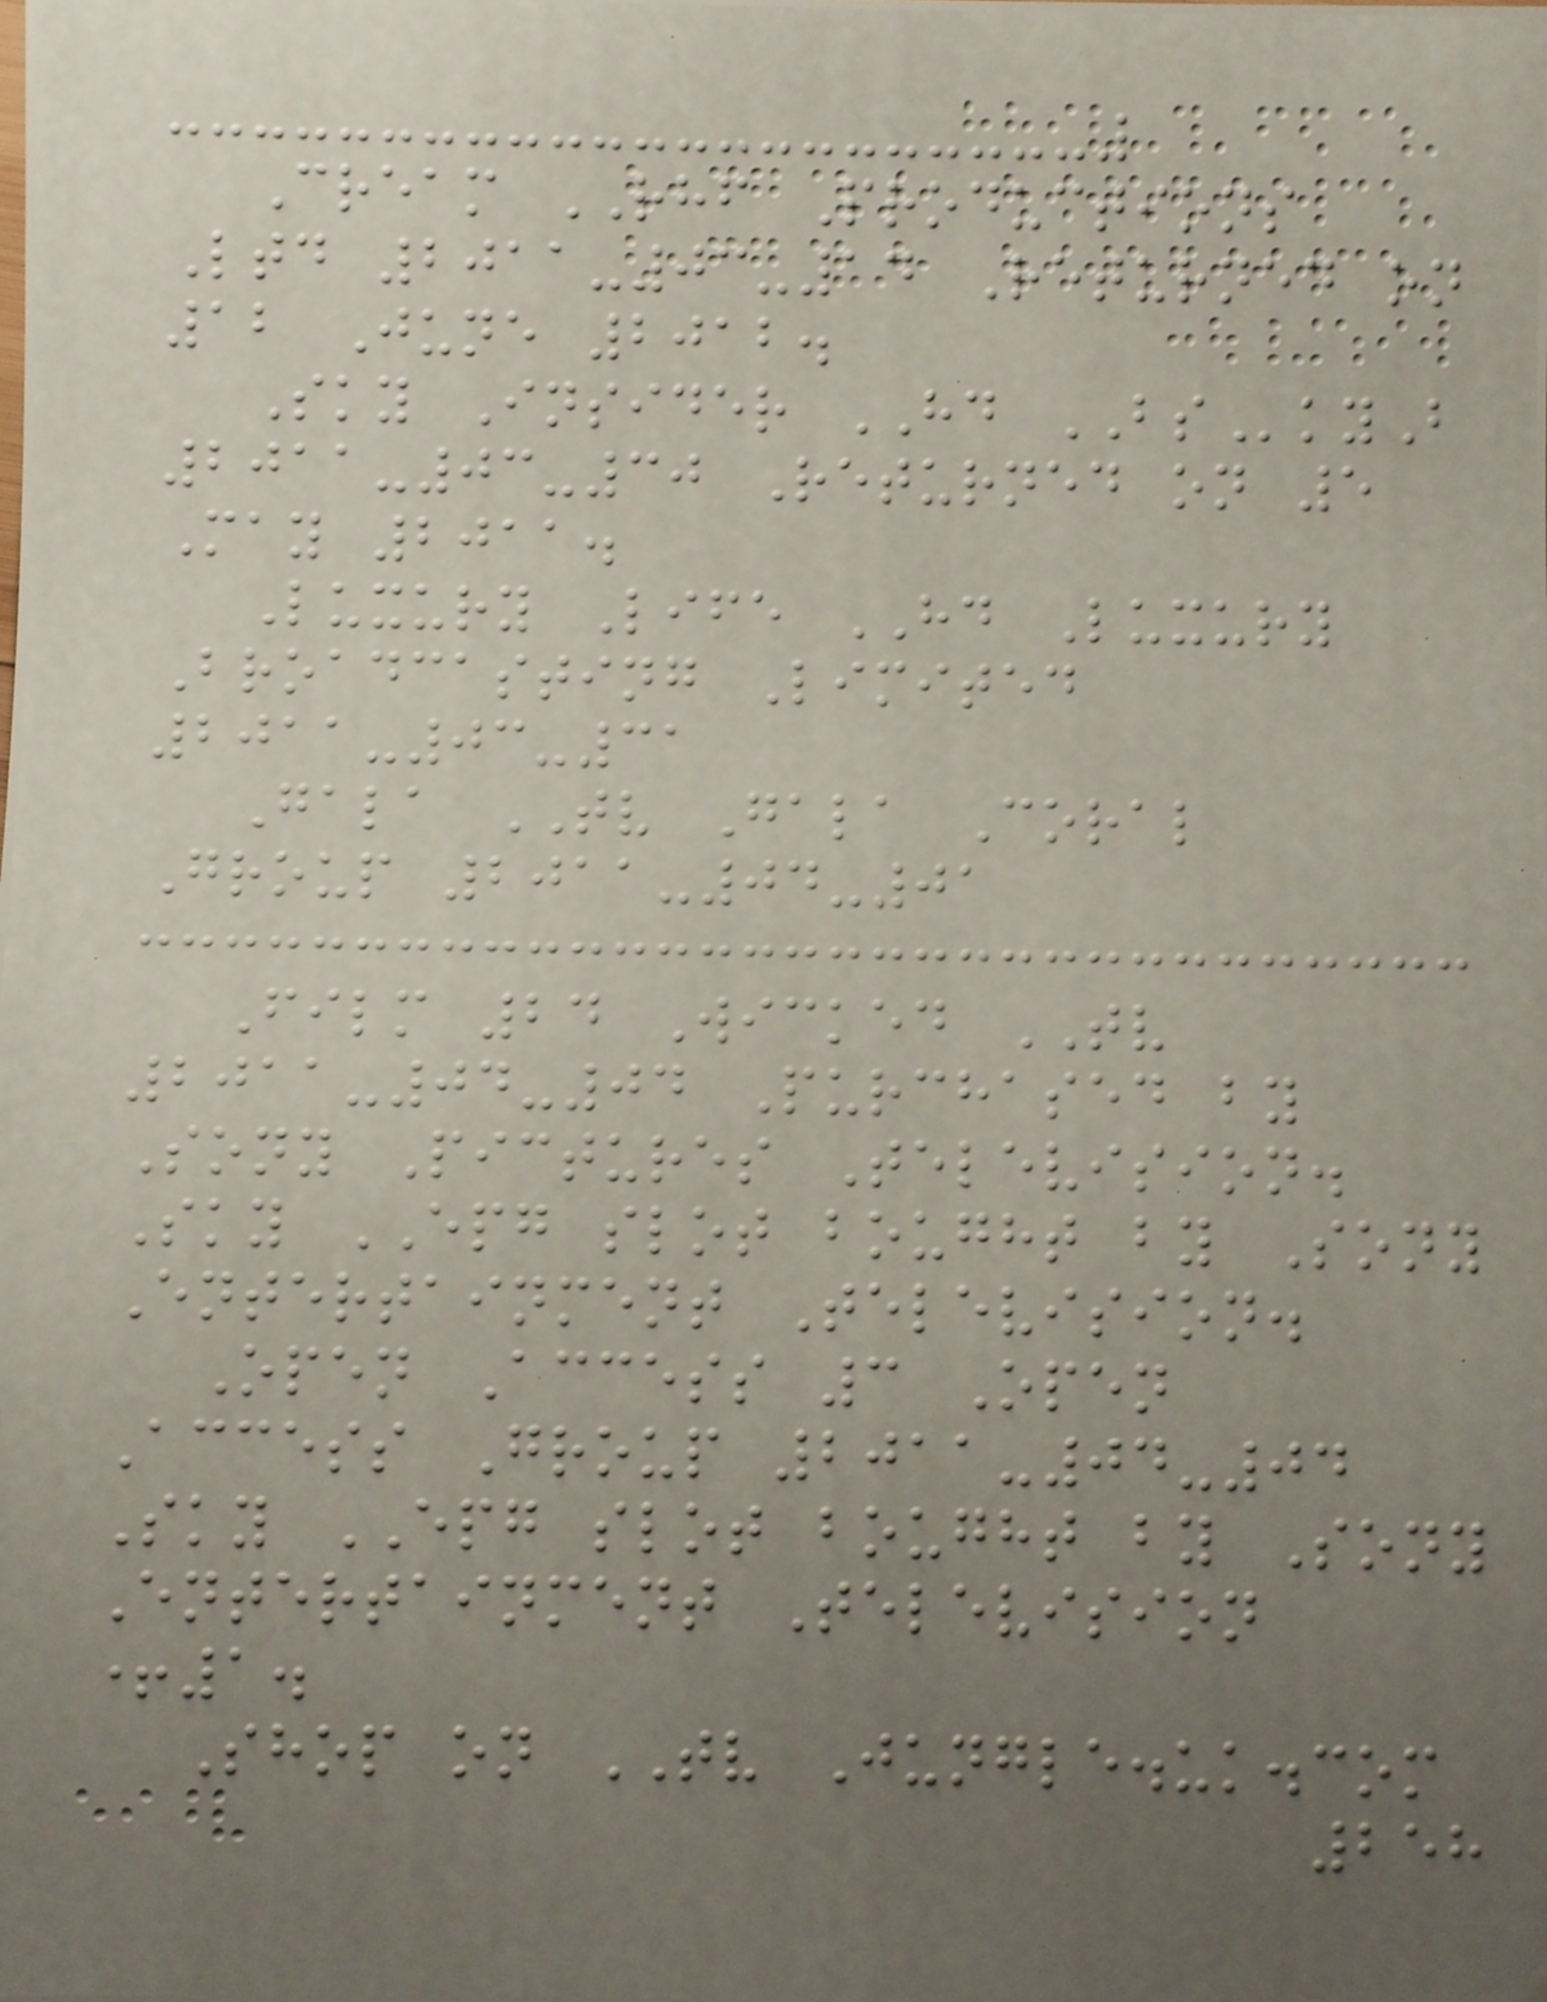Cream RHF Productions
Ltd 2011-03-14 Returned on
12 June 2012.
Sky Insider HD BSkyB
2011-03-30 Returned on 5
May 2011.
Luxury Life HD Luxury
Broadcasting Limited
2011-03-31
Gala TV Gala Coral
Group 2011-04-01
Film 24 Wicked TV
2011-04-04 Purchased by
Sony Pictures Television.
Sky EPG slot bought by Sony
Entertainment Television.
Open Access 3 Open
Access Group 2011-04-04
Sky EPG slot bought by Sony
Entertainment Television
+1.
Shop on TV Jungle.uk.com
258
